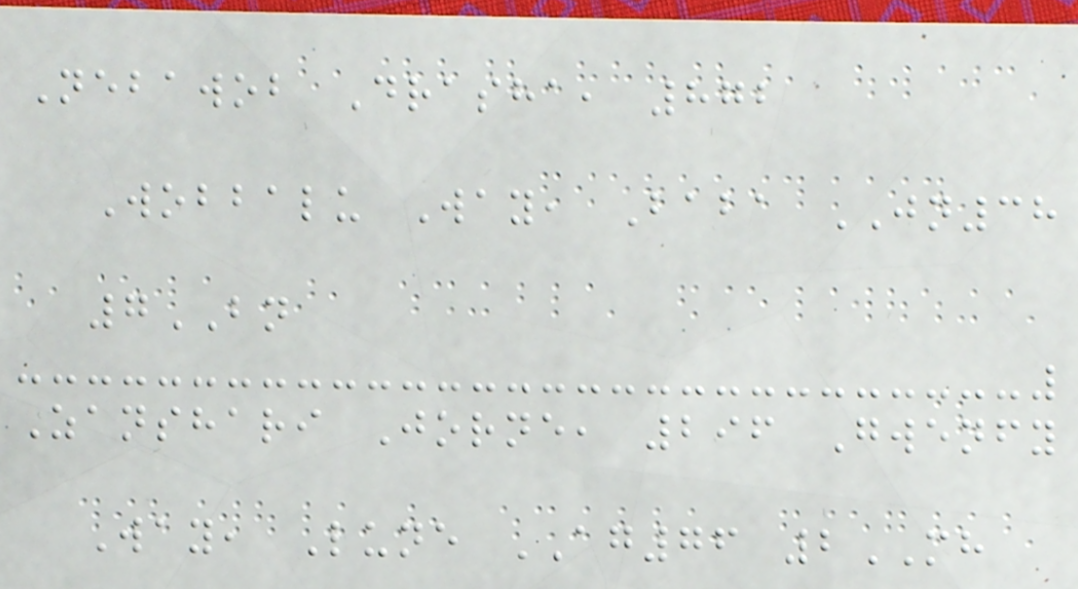Nebawob Drasha, 872
Wobbalu Way, Baba JN38
7BN
Zanshari Jorne, 296 Gwenfy
Way, Lune AG76 2MH
